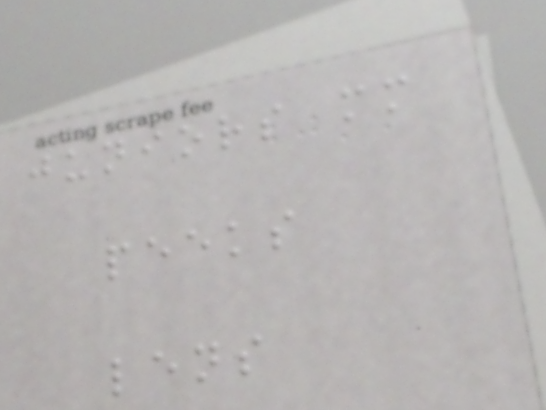juniors mm
peeks
lens
